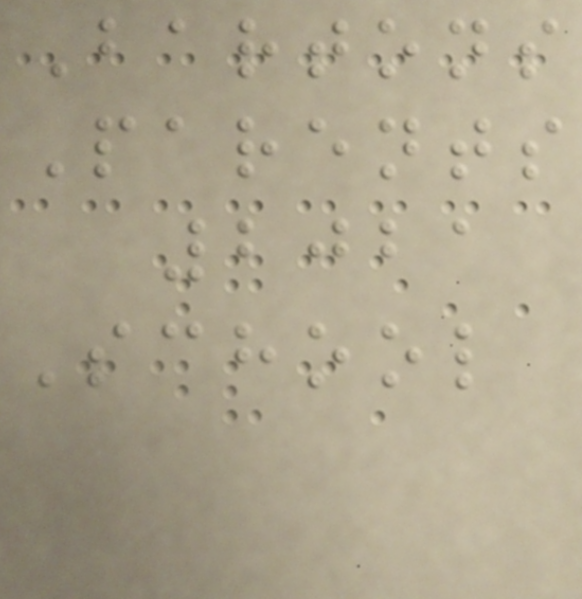Bartons
Parents
2021
School
